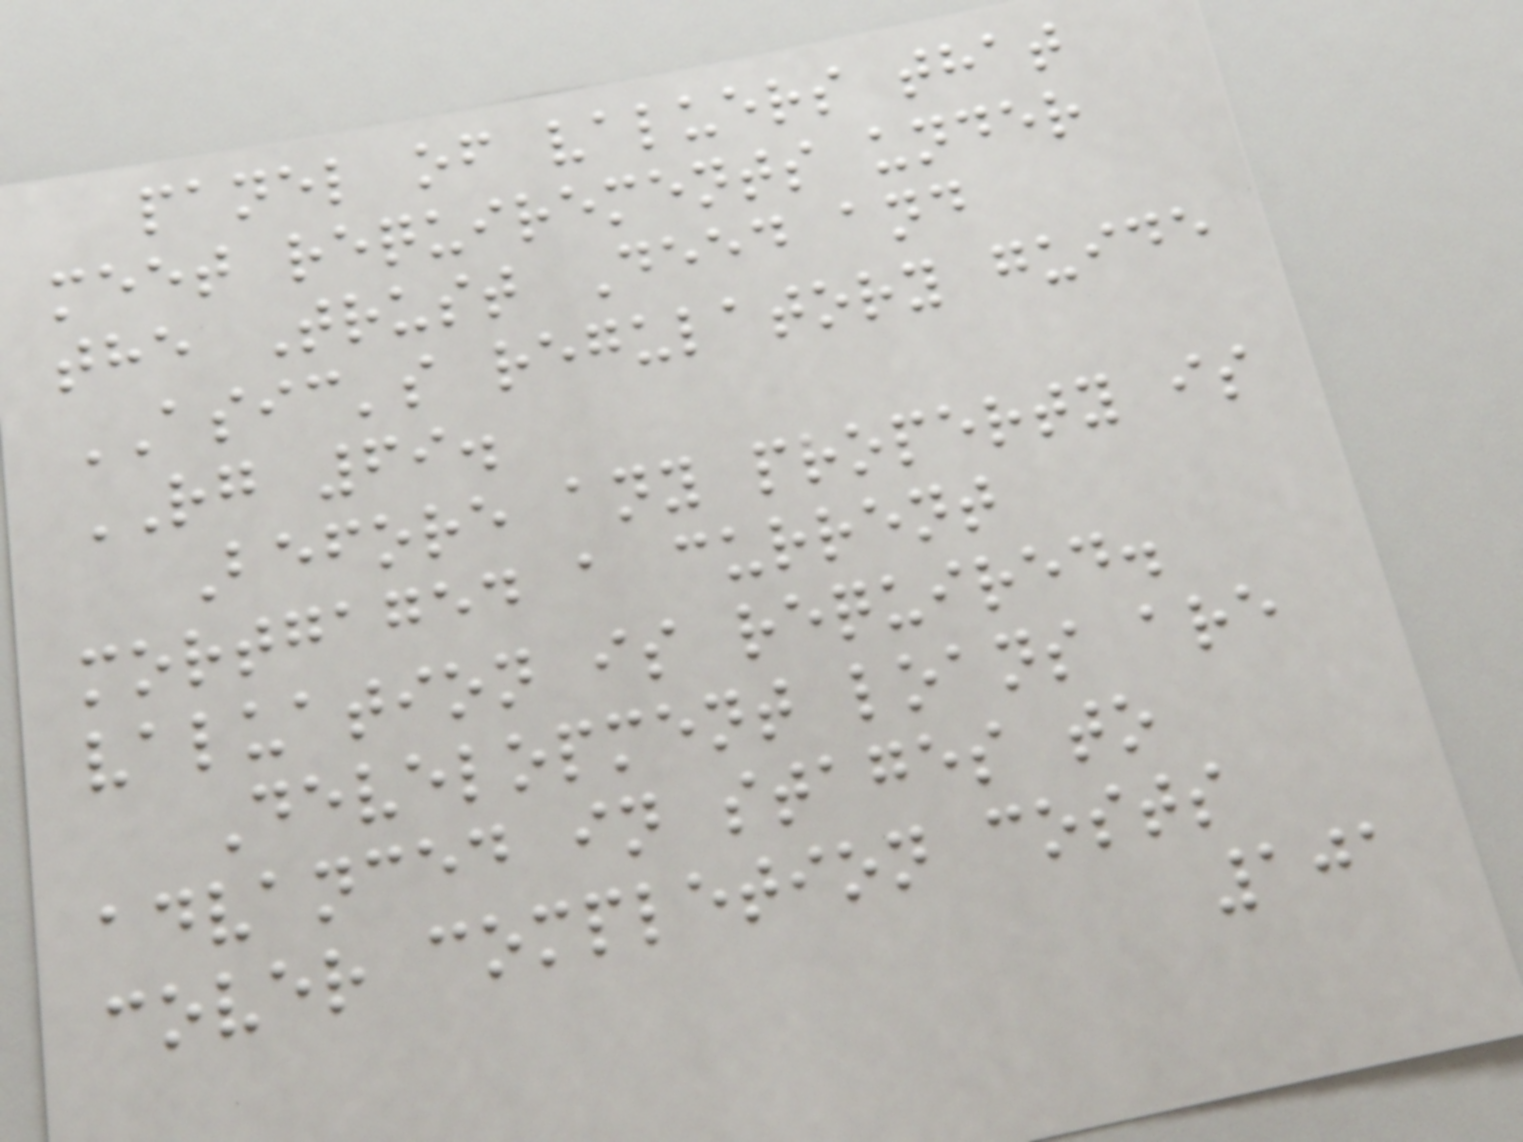panel of valuers that
meet requirements under
the Trust Deed and
ASIC's regulatory guide
RG 69.
Before any property is
mortgaged a current
valuation is required.
Development loans are
advanced in stages to
cover completion costs
101
